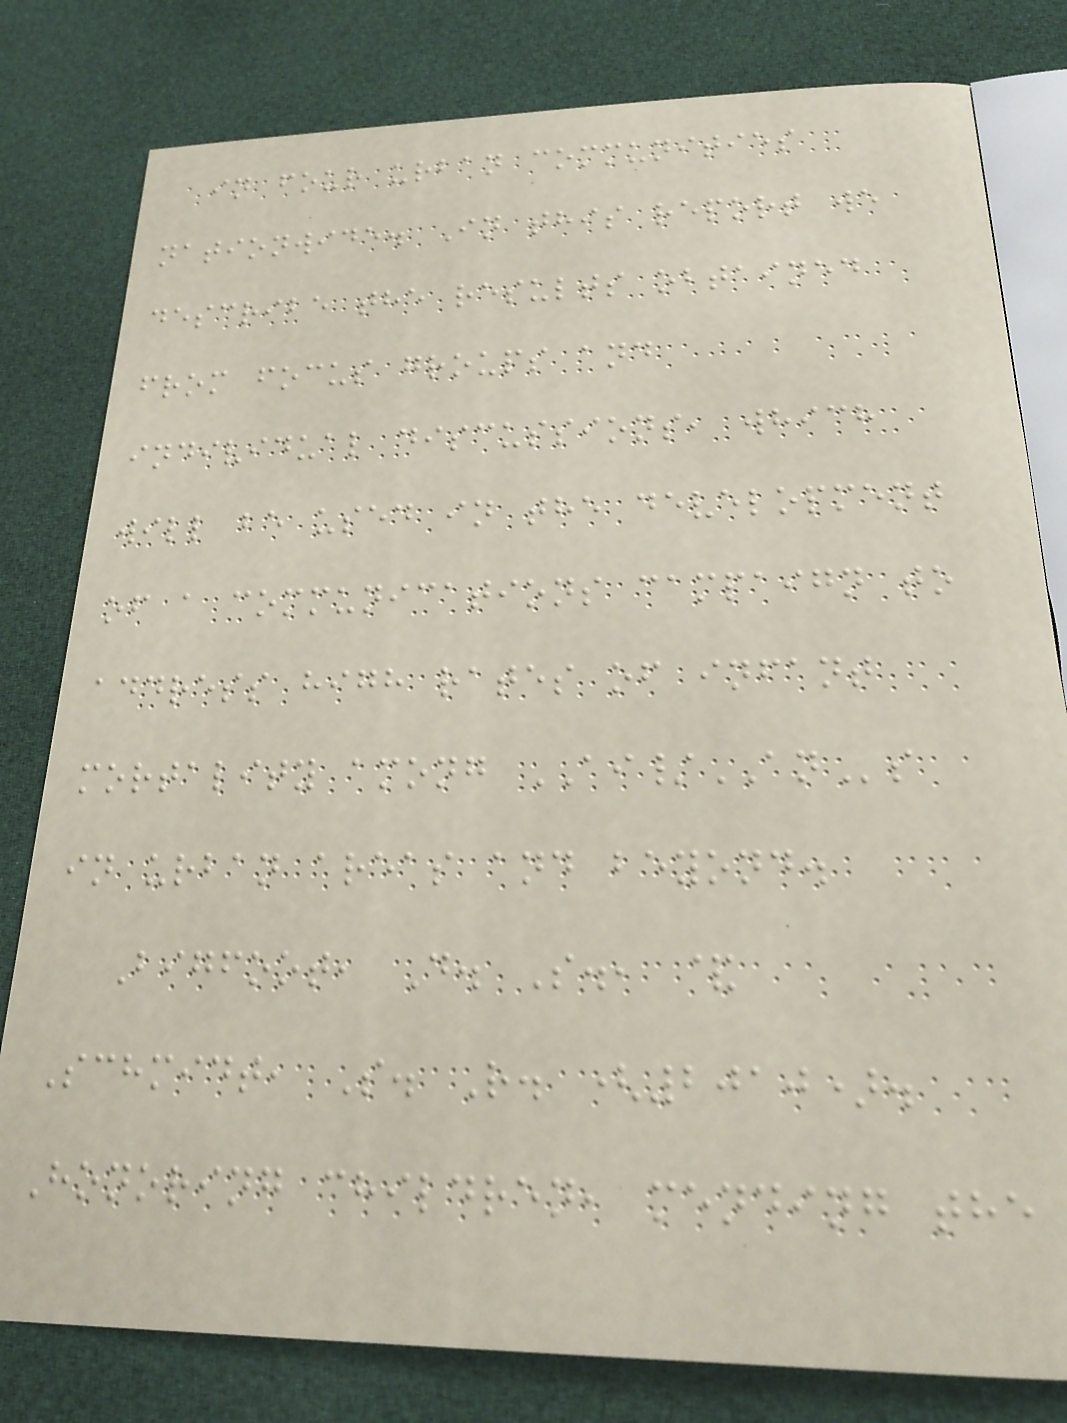in four urban communities
nationwide. In this report we
describe the results obtained
from focus groups and
individual discussions, which
will be used in the development
of a communications campaign to
address high rates of infant
mortality among AI/ANs
in urban areas and beyond.
Bigfoot, D. S., &
Schmidt, S. R. (2010).
Honoring children, mending the
